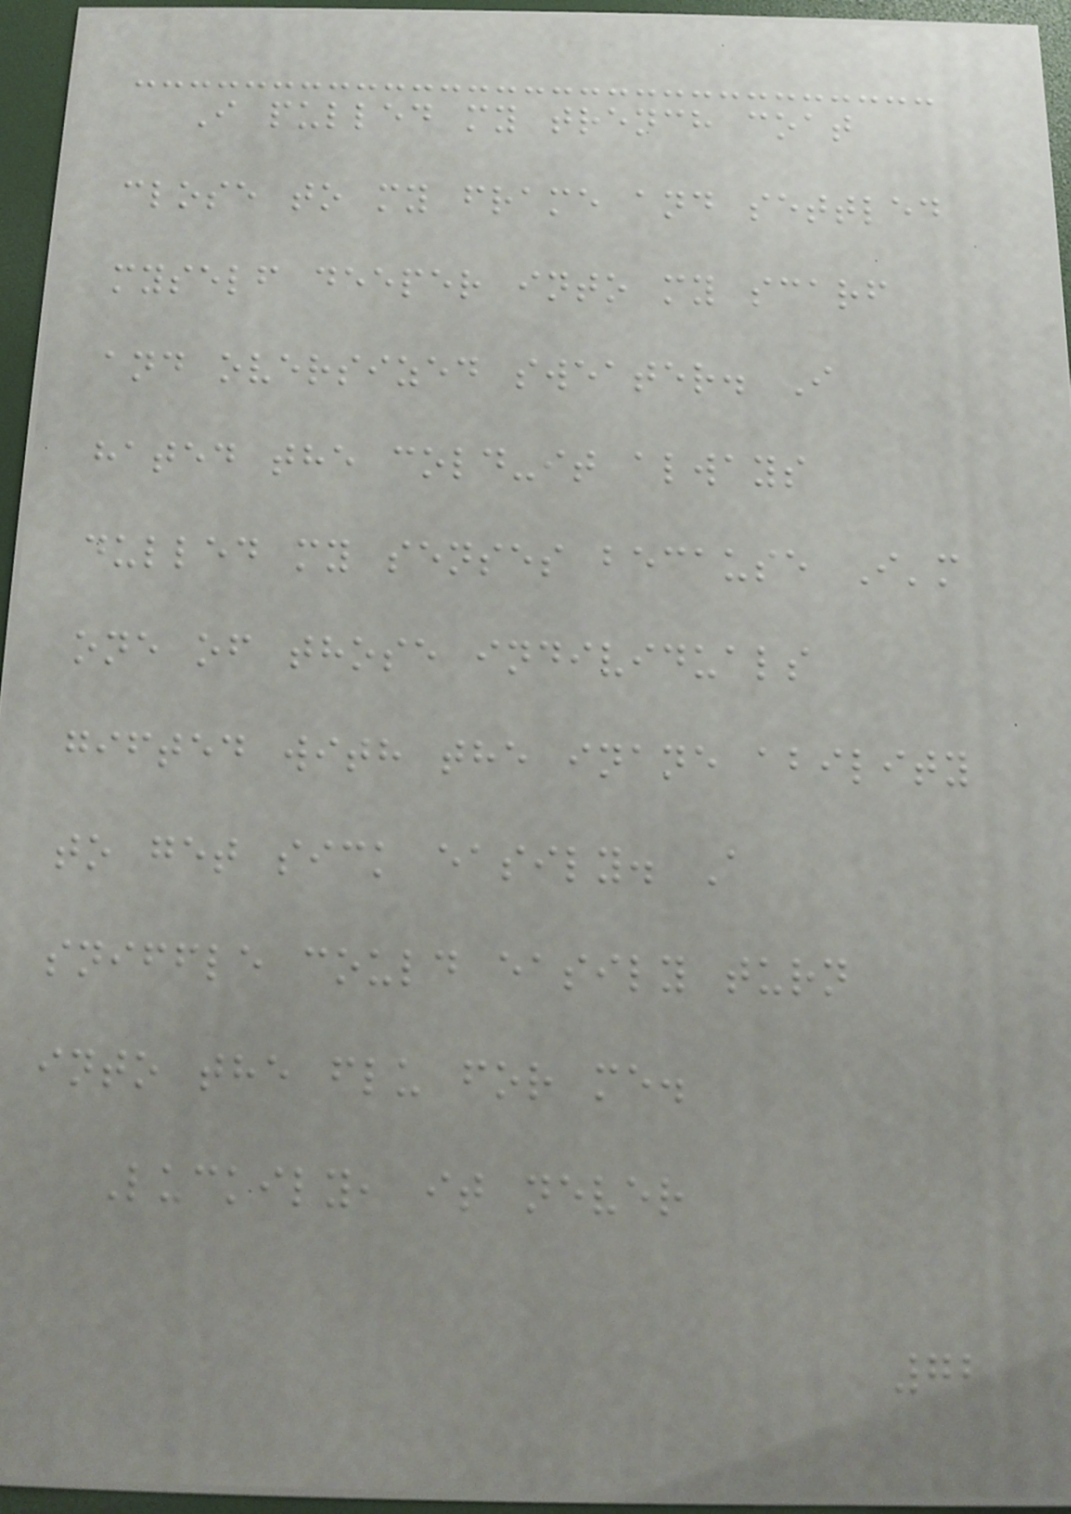I pulled my trench coat
close to my frame and settled
myself deeper into my scarf
and oversized sweater. I
hated the cold-it always
dulled my senses because I'm
one of those individuals
gifted with the inane ability
to get sick easily. A
sniffle could easily turn
into the flu for me.
Luckily, it never
72
